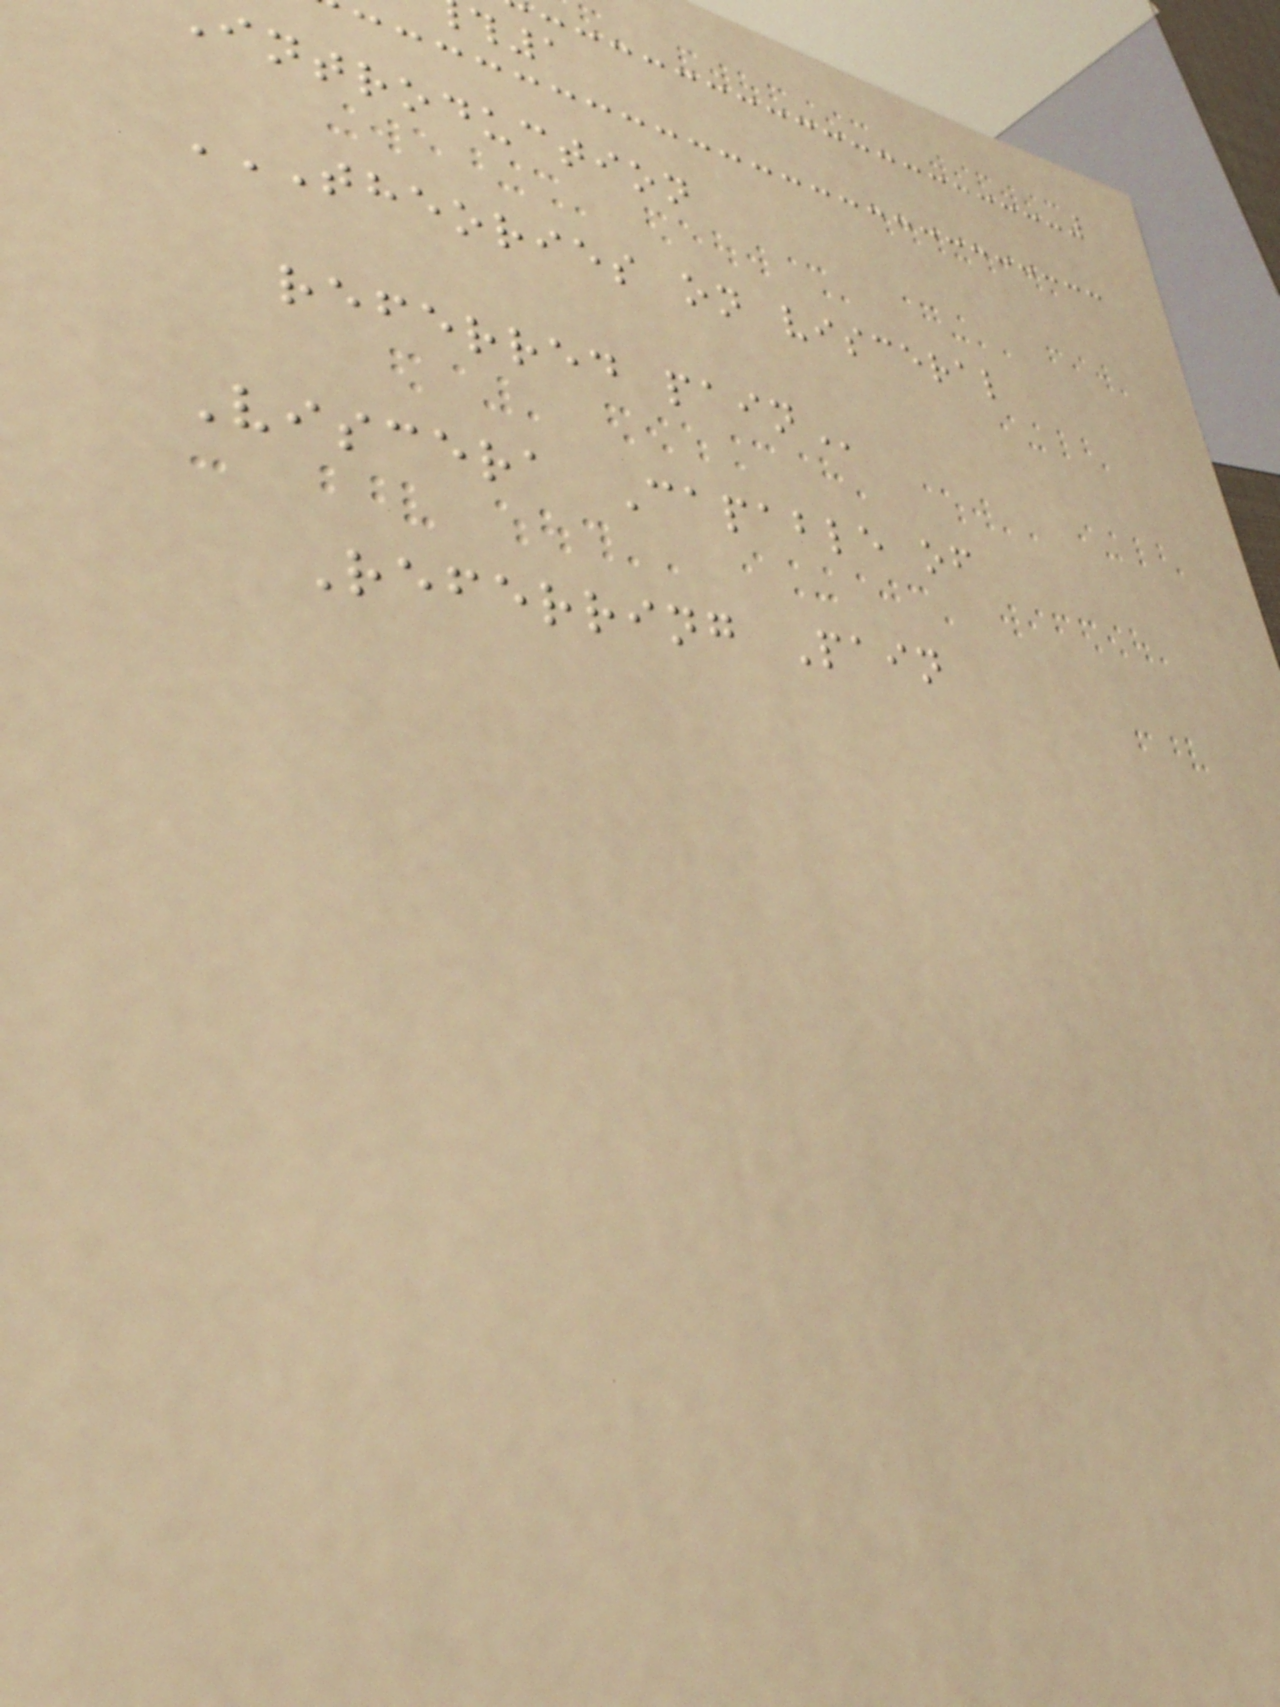introduction
THEORIES ON VISCERAL
referred
Viscera Capable of
Referring Pain
